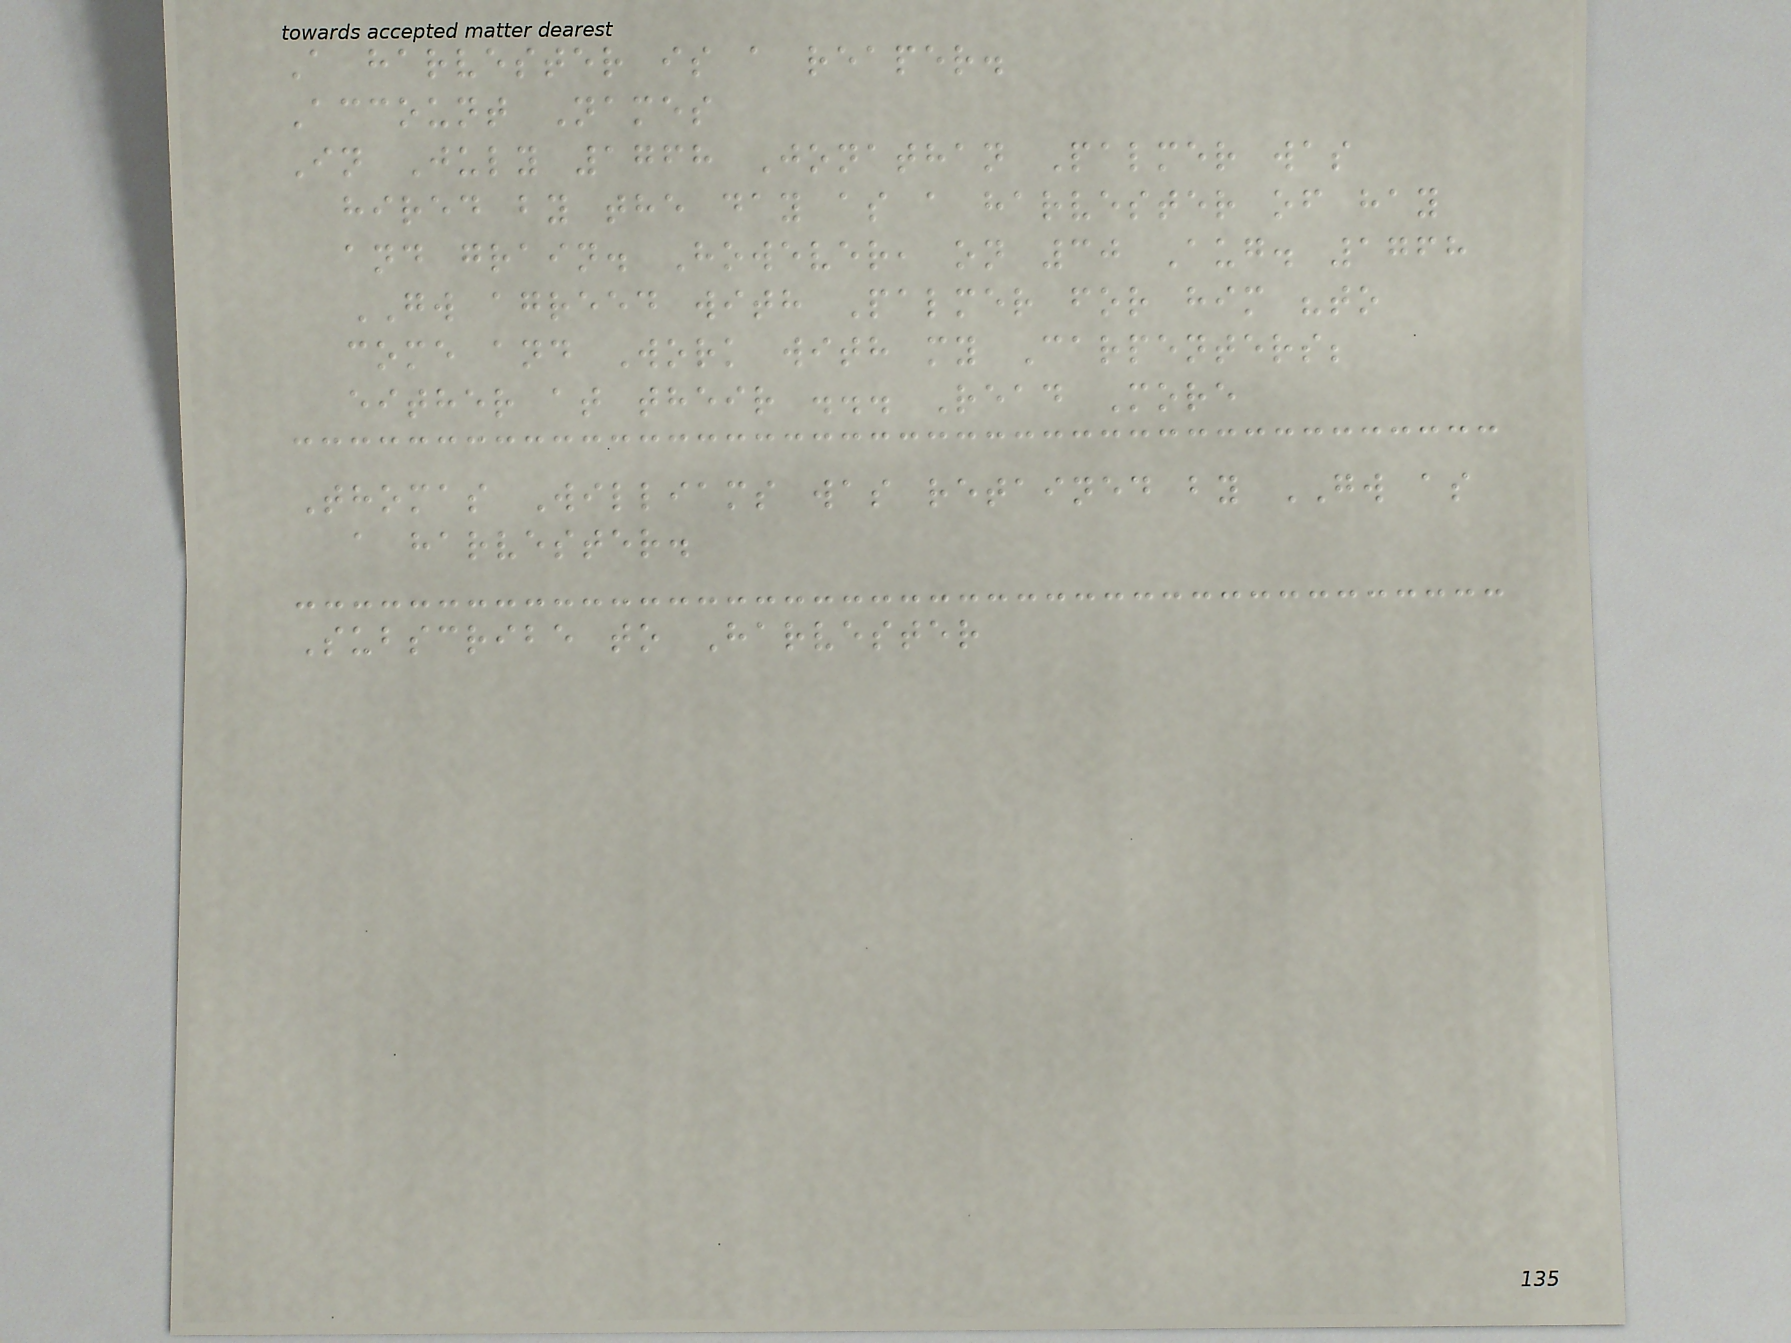A harvester is a reaper.
Account Names
In July 1768 Jonathan Palmer was
hired by the day as a harvester of hay
and grain. However, on 30 Aug. 1768
GW agreed with Palmer for him "to
come and Work with my Carpenters;
either at their ... Read More
Thomas Williams was retained by GW as
a harvester.
Subscribe to Harvester
